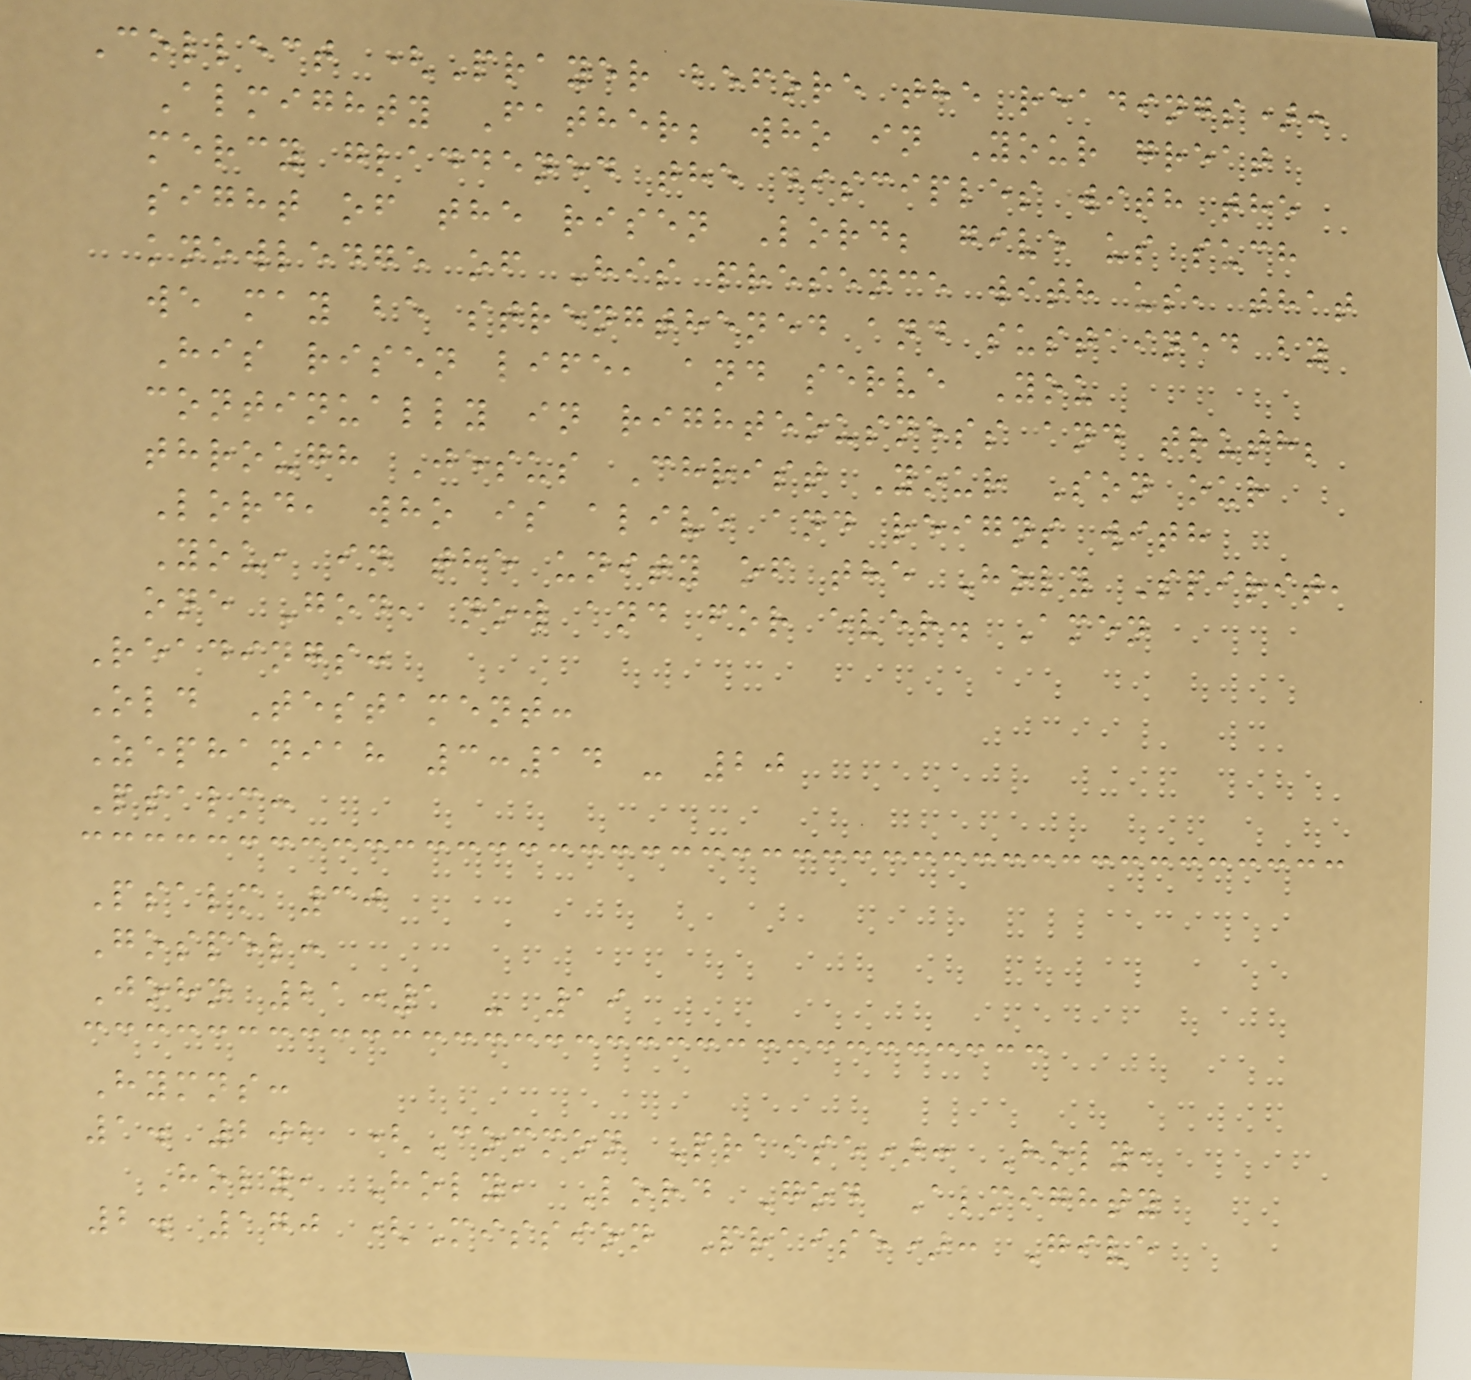Collect (Prayer before the readings):
Almighty Father; who in Your great
mercy gladdened the disciples with the
sight of the risen Lord; give us such
knowledge of His presence with us, that
we may be strengthened and sustained by
His risen life, and serve You
continually in righteousness and truth;
through Jesus Christ Your Son our
Lord, who is alive and reigns with
You, in the unity of the Holy Spirit,
one God, now and for ever. Amen
Readings:
Old Testament:
Zephaniah 3:14 - 20
Psalm:
Psalm 30
Gospel:
John 21:1 - 19
Hymns:
1. 202 (Common Praise): Holy,
Holy, Holy, Lord God Almighty
2. 170 (Mission Praise): Give
